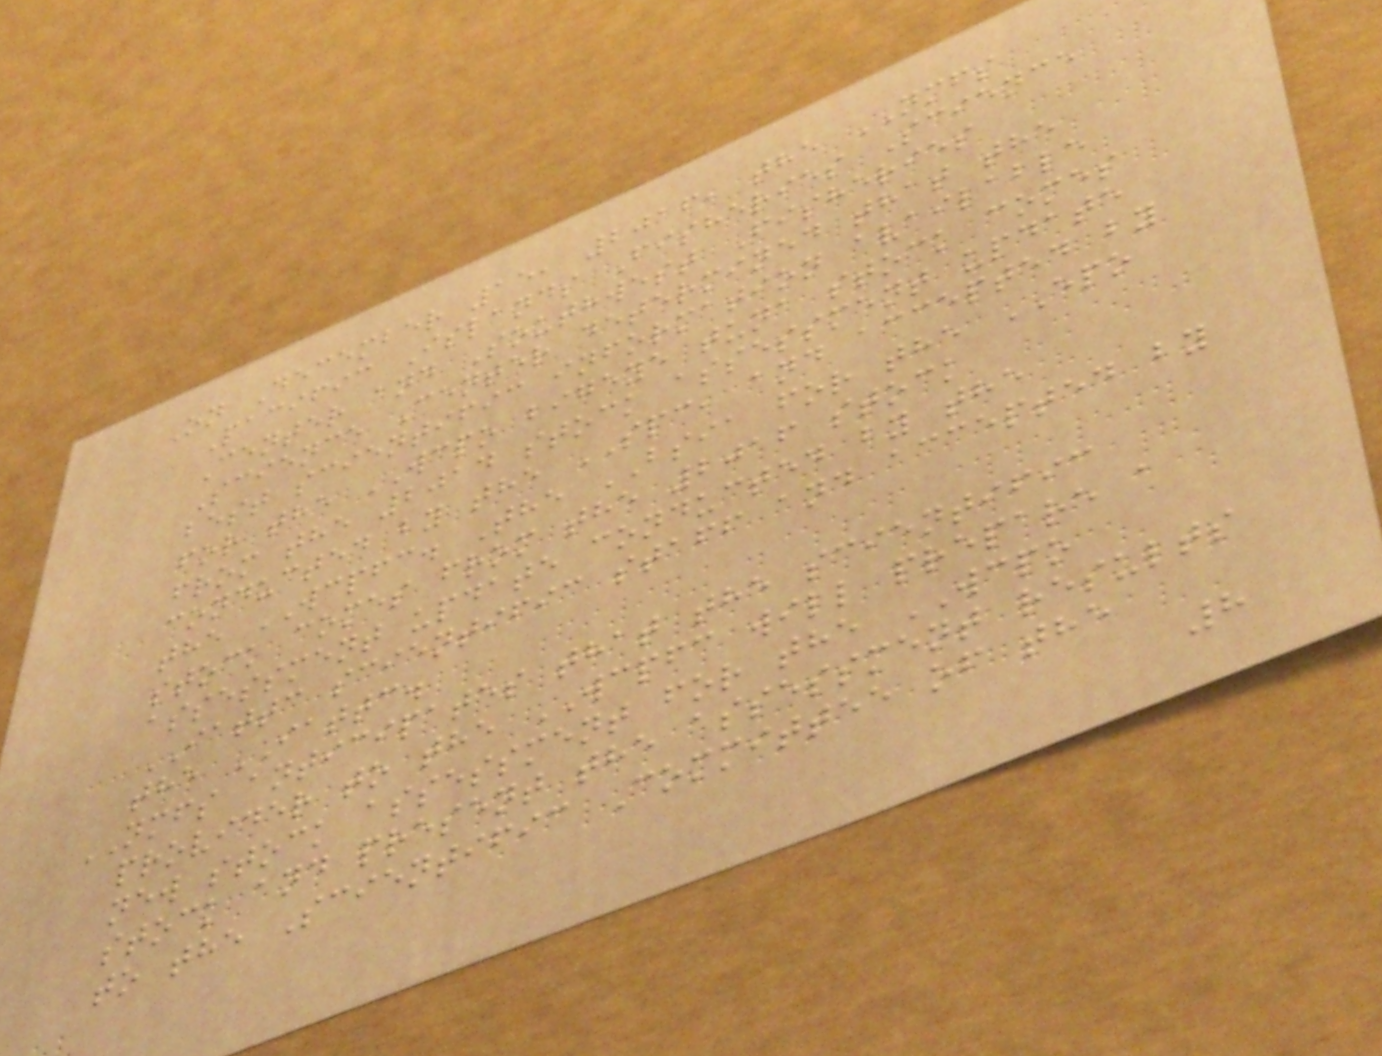On December 15, 2016, the NMFS
Pacific Islands Fisheries Science
Center and Southwest Fisheries
Science Center determined that the
best scientific information available
for the WCPO bigeye tuna stock comes
from the 2014 stock assessment update
conducted by the SPC, and accepted by
the WCPFC. The BSIA for the EPO
stock comes from the 2016 stock
assessment update conducted by the
IATTC scientific staff and accepted by
the IATTC.
NMFS anticipates that the scientific
provider to the WCPFC will prepare a
new stock assessment for the WCPO
stock and present the assessment results
to the Scientific Committee of the
8
